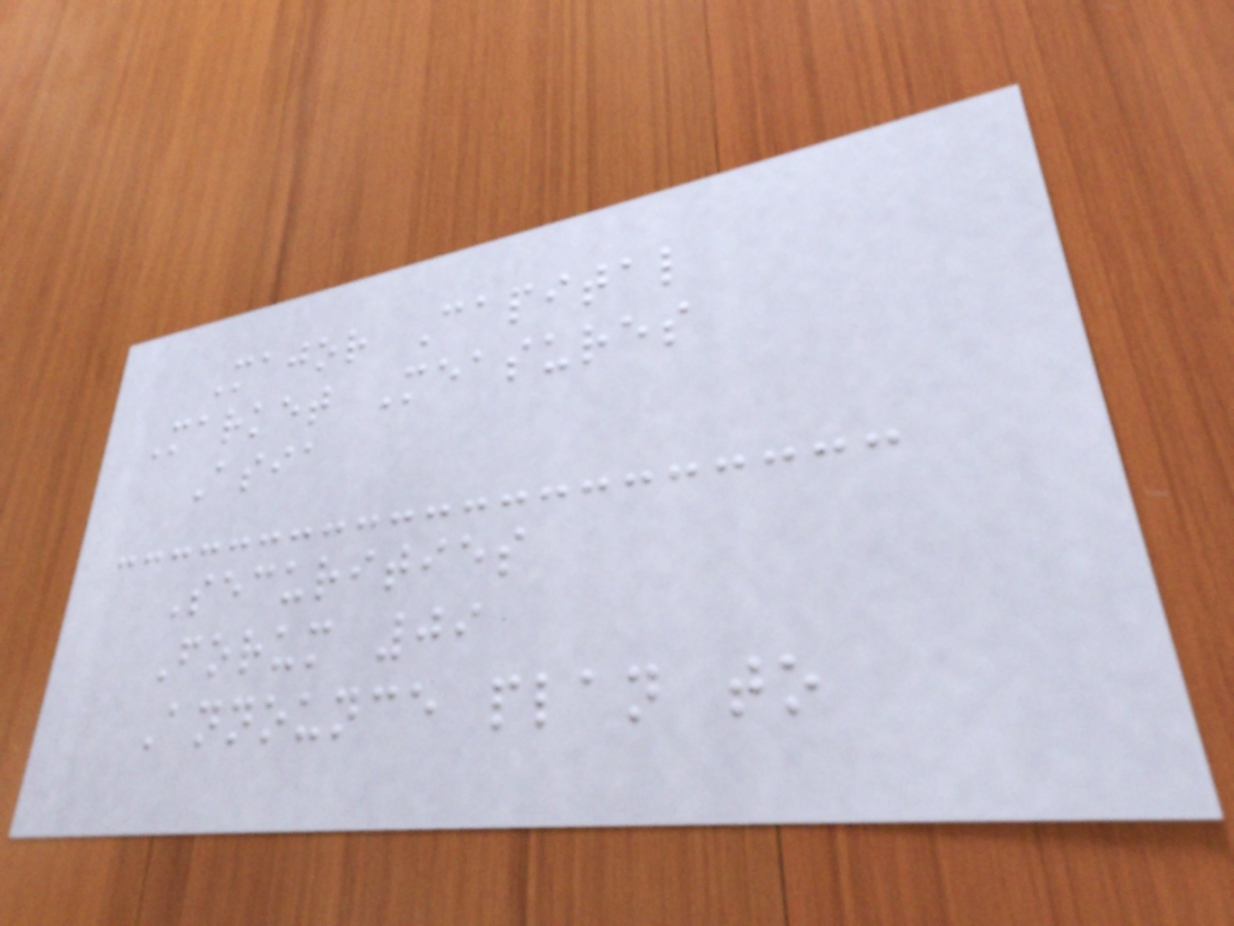Major Capital
Market Measures
Asia
Securities
Forum 09
Announce plan to
